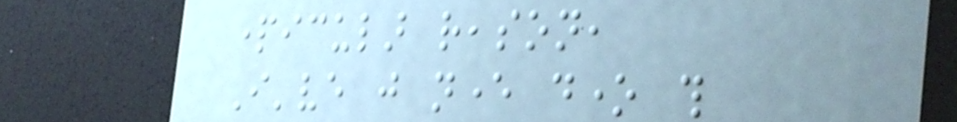particular reason,
I've just never done this
